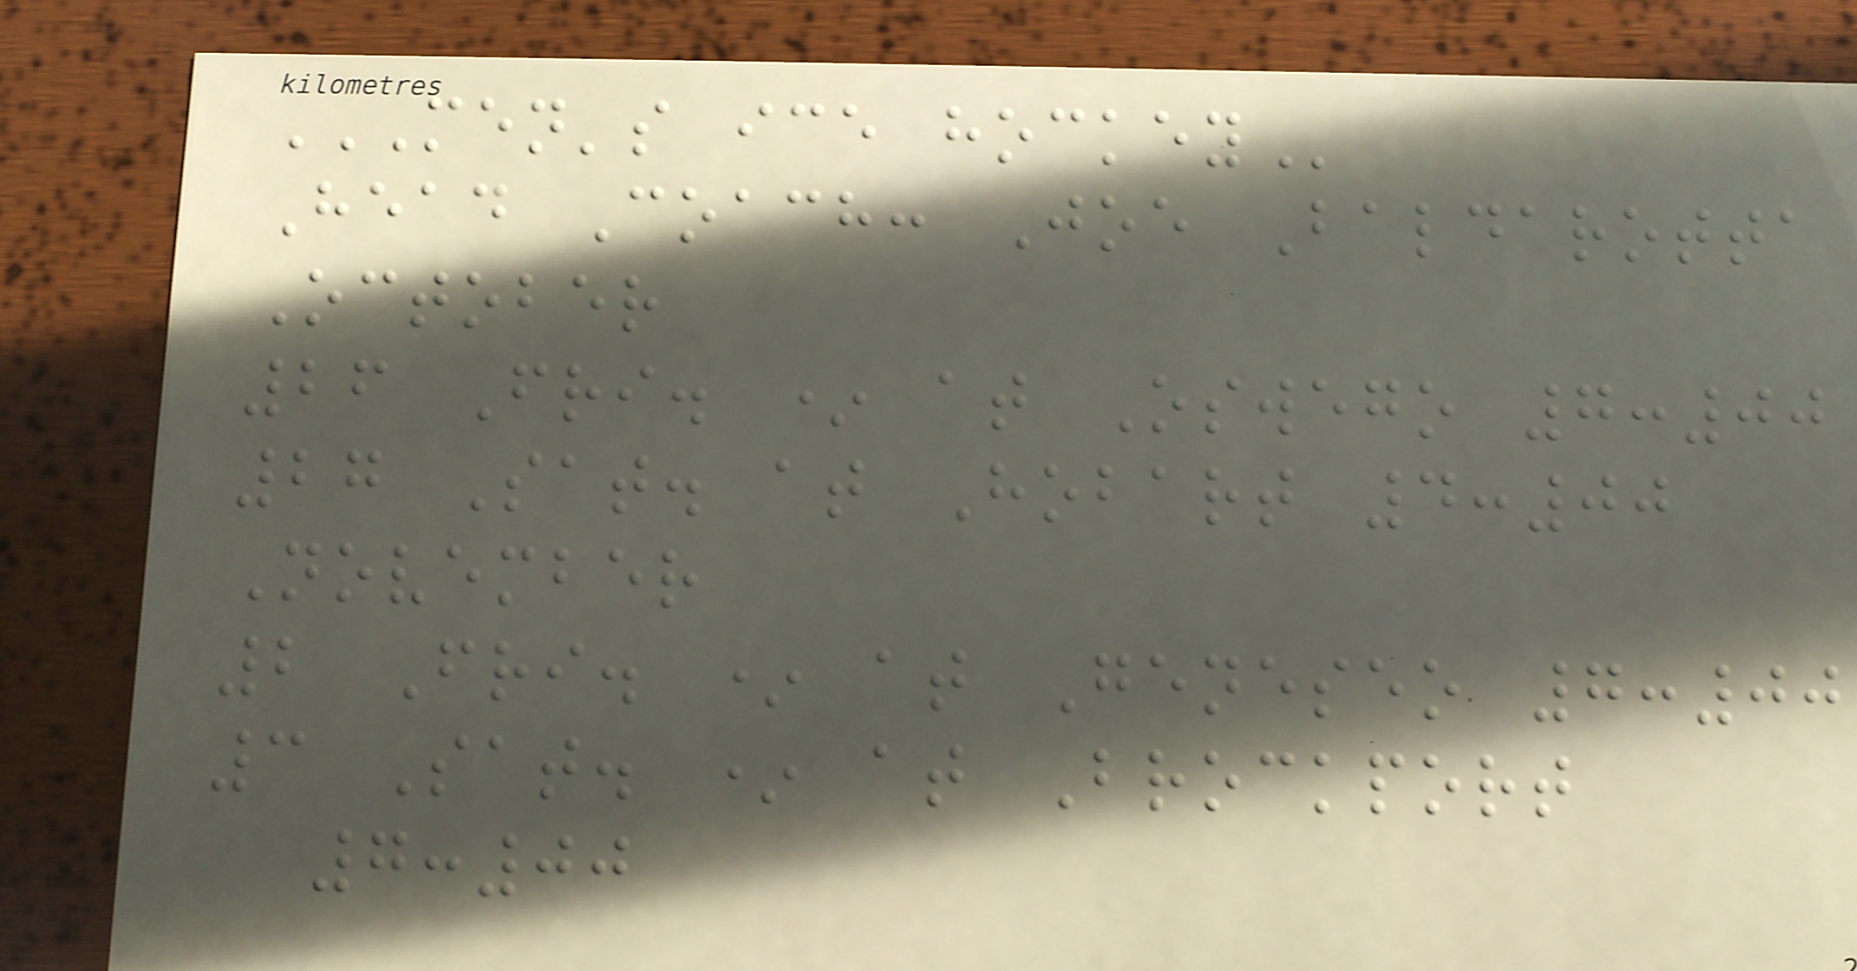MEN'S ICE HOCKEY
Head Coach: Joe Baldarotta
October
26 Fri. * at Oswego 7:00
27 Sat. at Hobart 4:00
November
2 Fri. * at Geneseo 7:00
3 Sat. * at Brockport
7:00
